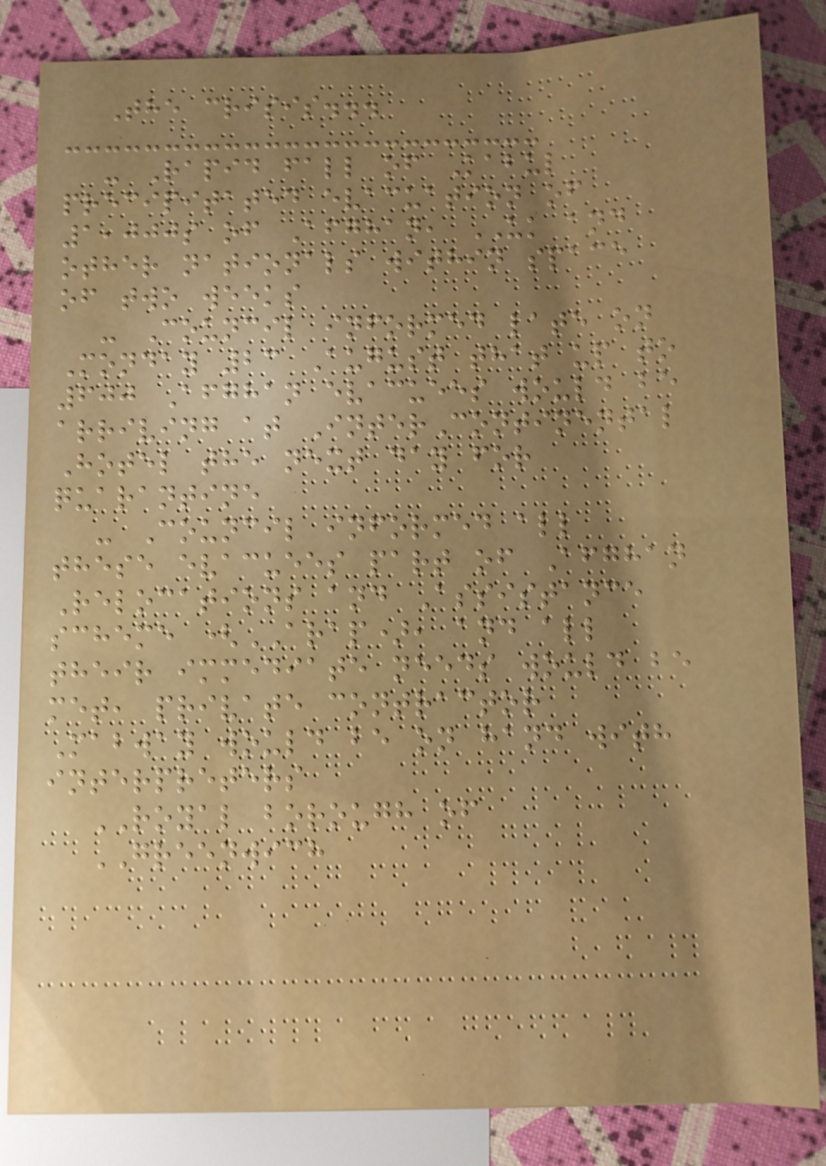The crisis...
- Rapid fall of Kabul
precipitated evacuation of
1,000s of Afghan, UK and
other nationals within space
of two weeks
- Council informed late on
Monday 23 August that up to
600 Afghan evacuees would be
arriving at InterContinental
Hotel the next day for
quarantine
- Council informed all
these evacuees part of Afghan
Relocations and Assistance
scheme (ARAP), and all
their immediate needs would be
met, private contractor
Mabway would be on hand with
interpreters
ROYAL borough of
GREENWICH
